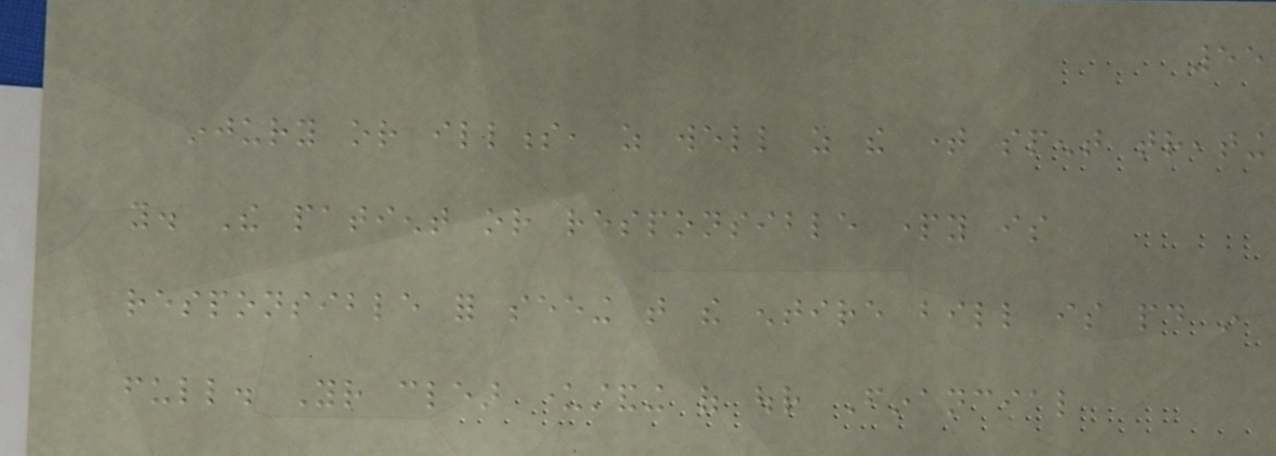55
injury or illness, as well as the time spent treating
you. The patient or responsible party is
responsible for seeing that the entire bill is paid in
full. Your clear understanding of our Financial
